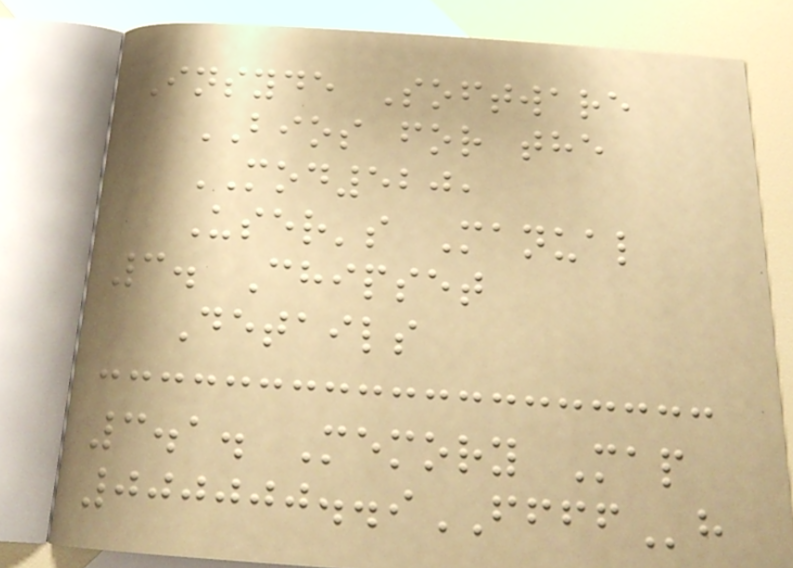Insyde Software
BIOS for the
MOD520,
User's Manual
3. Chipset
Details
3.1. Memory Map
000000..9FFFFh
